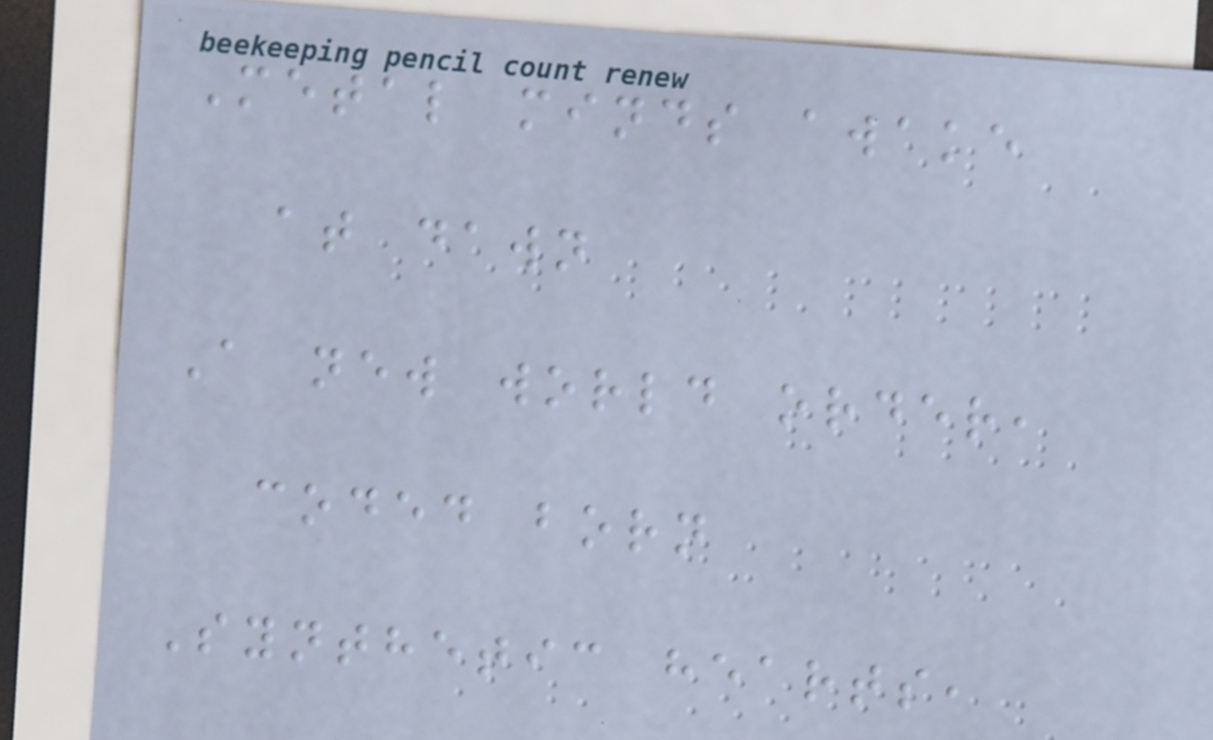Metal minds awake
at dawn
A new world order,
coded born
Synthetic hearts,
